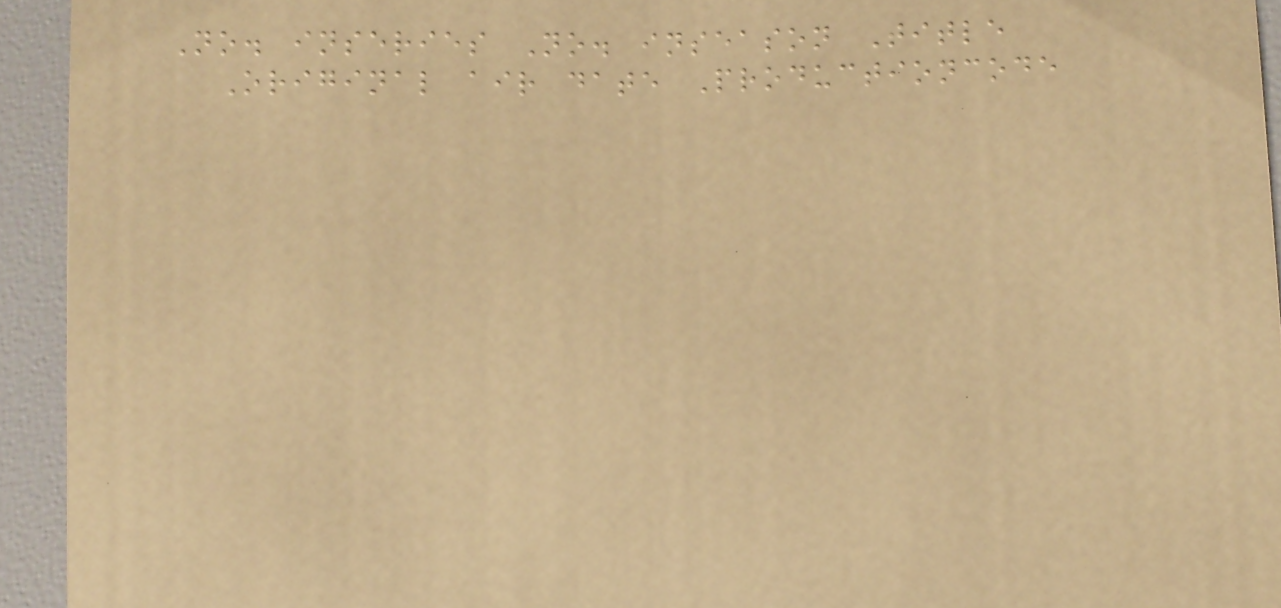No. inseries No. inseason Title
Original air date Productioncode
